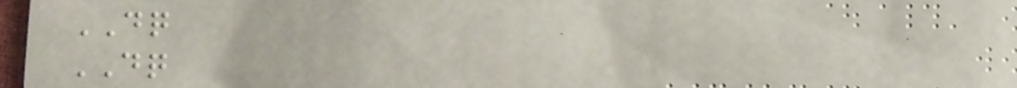DQ
DQ
